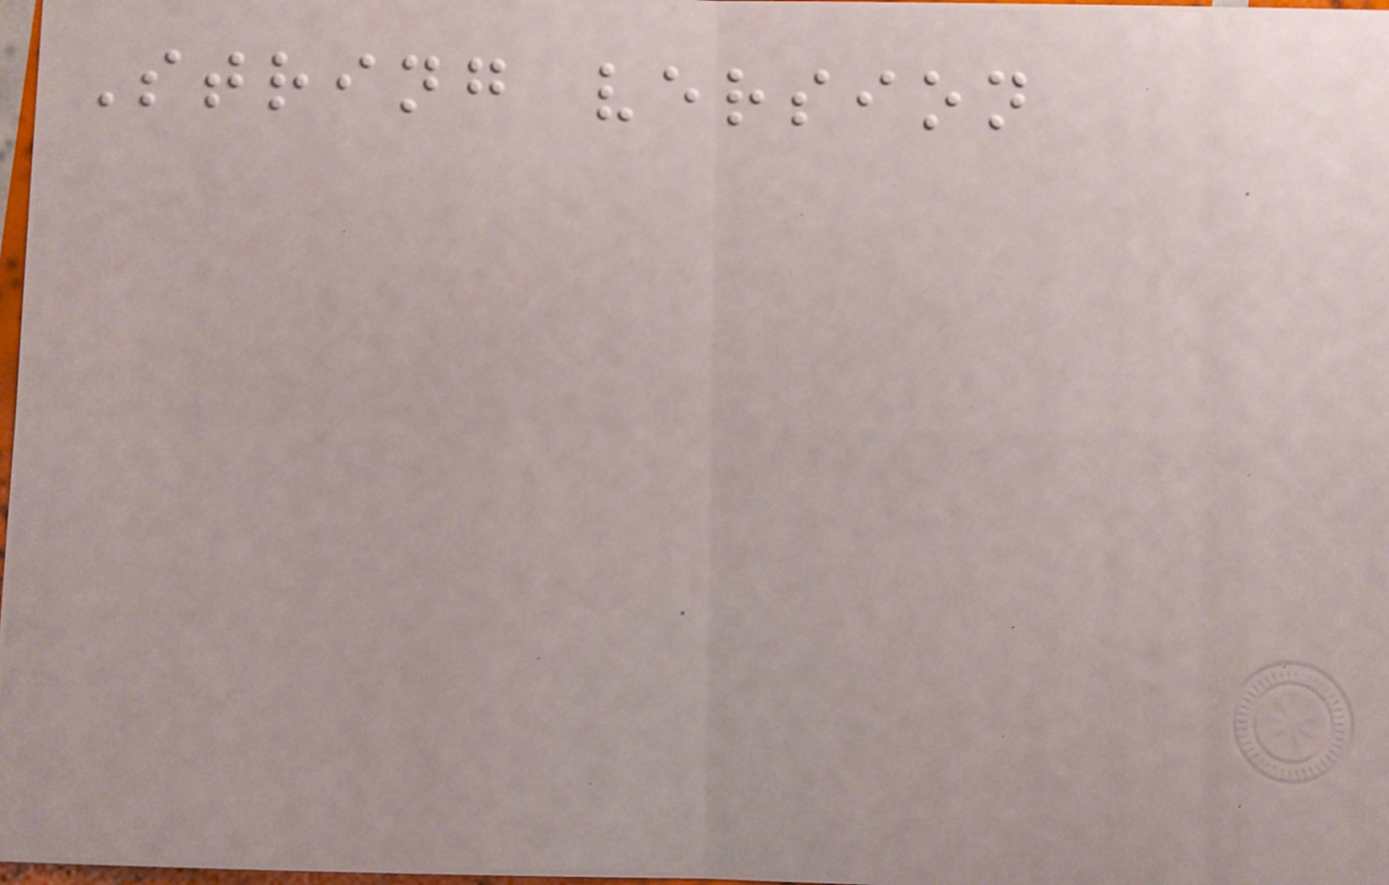String version
